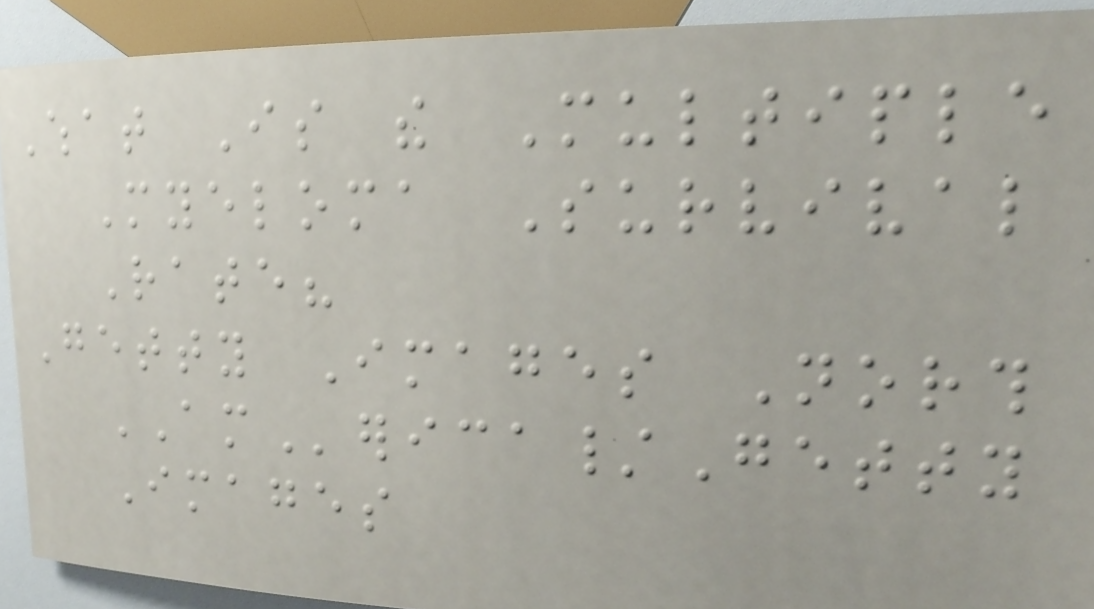What Is the Multiple
Myeloma Survival
Rate?
Getty Images North
AMerica/Getty
Images
